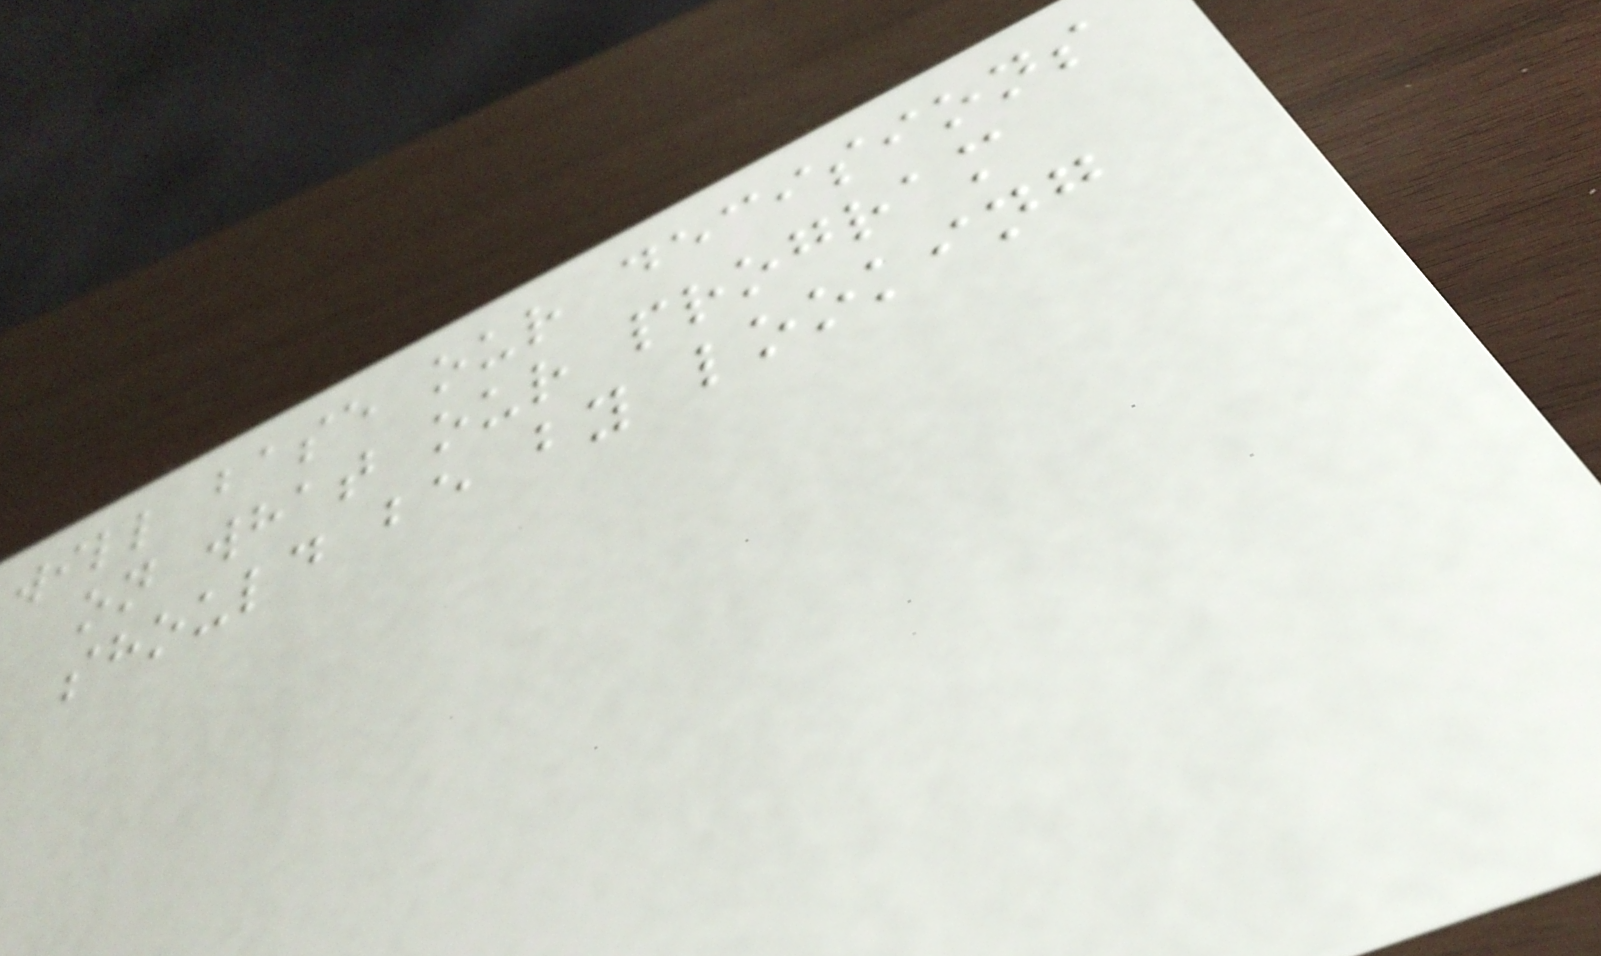will base our decisions
on what our program
should be by looking
